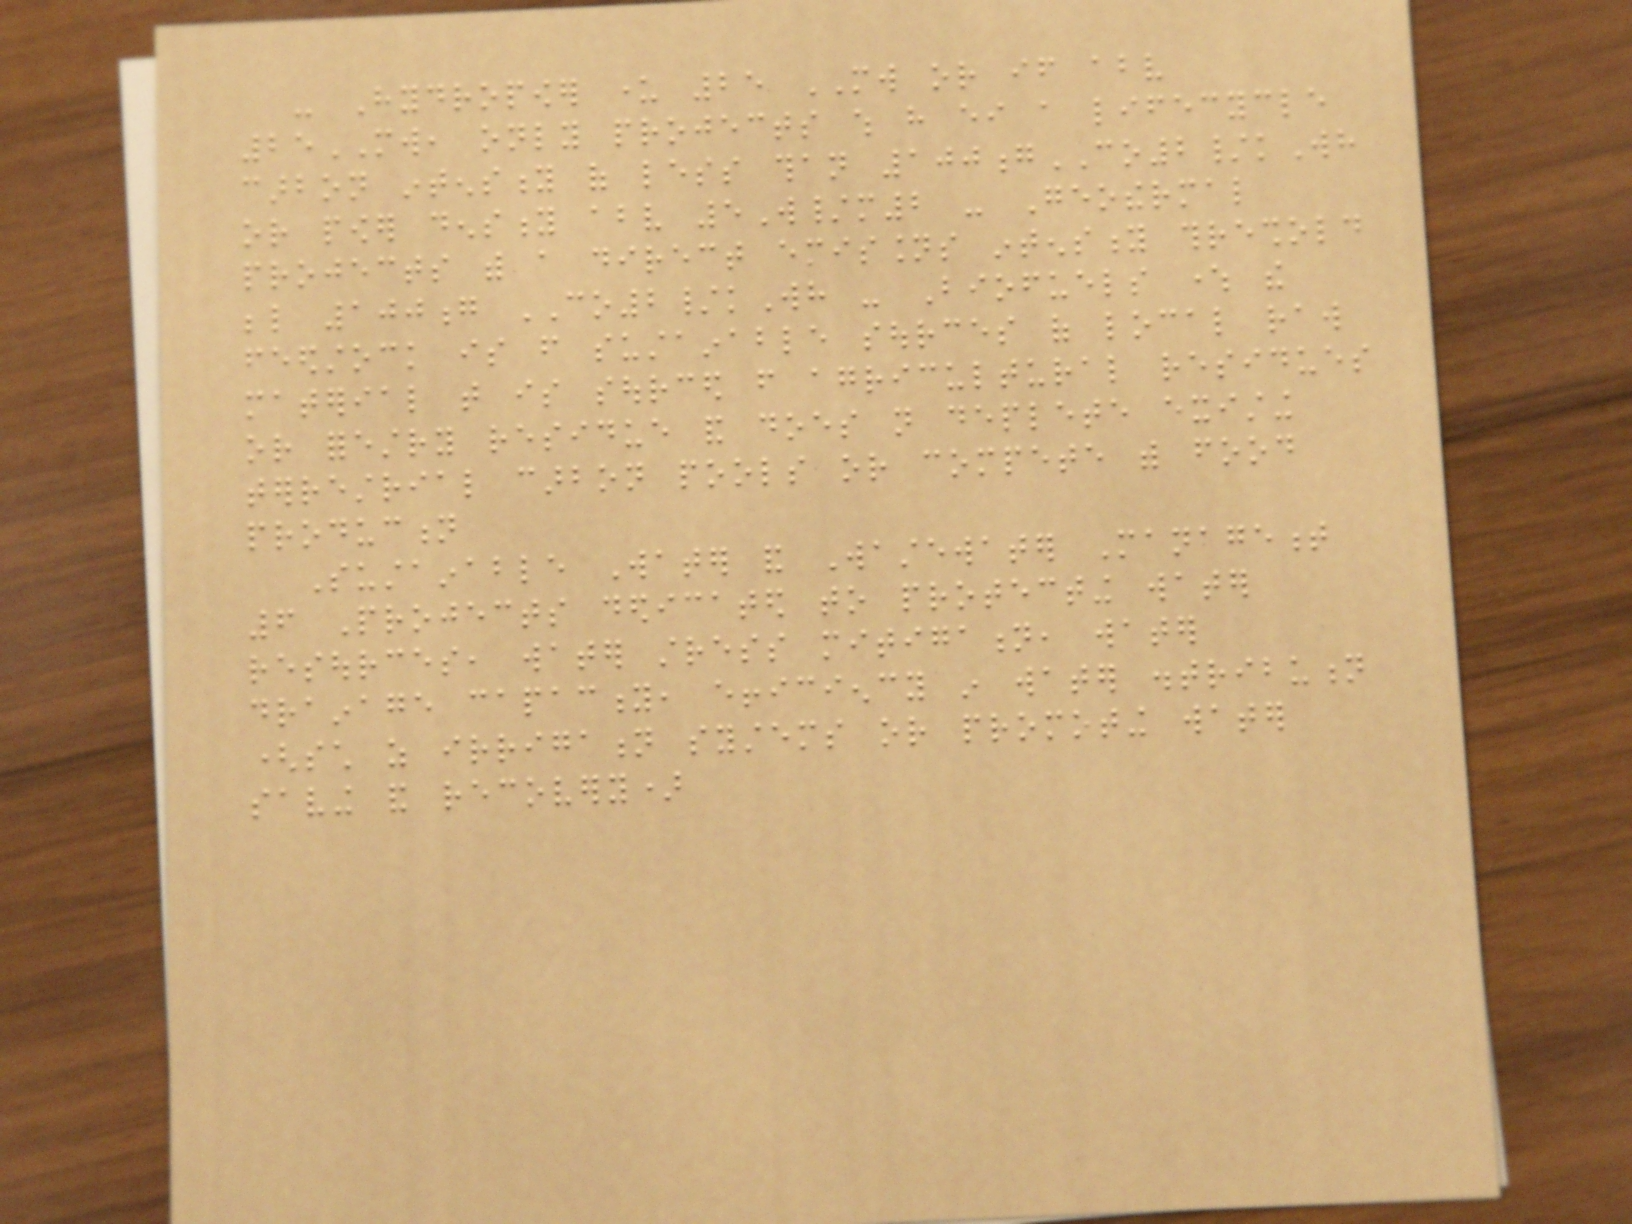- Hydropower under 25 MW or if above
25MW, only projects which have either a lifecycle
carbon intensity of less than 100gCO2/kWh
or power density above 5W/m2 - Geothermal
projects with a direct emissions intensity threshold
below 100g CO2/kWh - Biofuels where the
feedstock is from sustainable sources of local raw
material that is sourced from agricultural residues
or forestry residue and does not deplete existing
terrestrial carbon pools or compete with food
production
Sustainable Water and Wastewater Management
6 Projects dedicated to protecting water
resources, water stress mitigation, water
drainage capacity, efficiency in water distribution
(such as irrigation systems or promoting water
saving and recovery)
